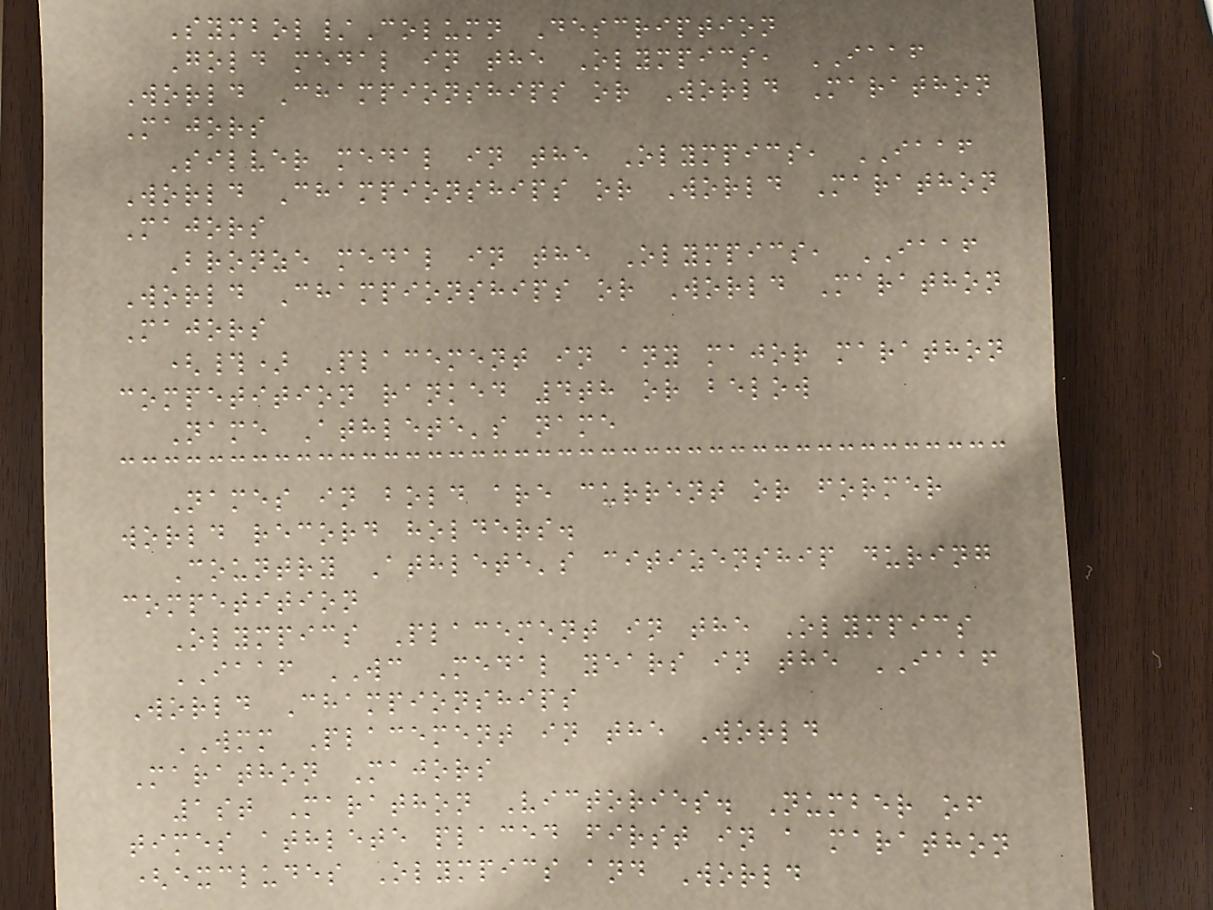Symbol/Column Description
Gold medal in the Olympics, IAAF
World Championships or World Marathon
Majors
Silver medal in the Olympics, IAAF
World Championships or World Marathon
Majors
Bronze medal in the Olympics, IAAF
World Championships or World Marathon
Majors
(#) Placement in any major marathon
competition ranked 4th or below
Name Athlete's name
Names in bold are current or former
world record holders.
Country Athlete's citizenship during
competition
Olympics Placement in the Olympics
IAAF WC Medal years in the IAAF
World Championships
WMM Placement in the World
Marathon Majors
1st Marathon Victories. Number of
times athlete placed first in a marathon
(excludes Olympics and World
